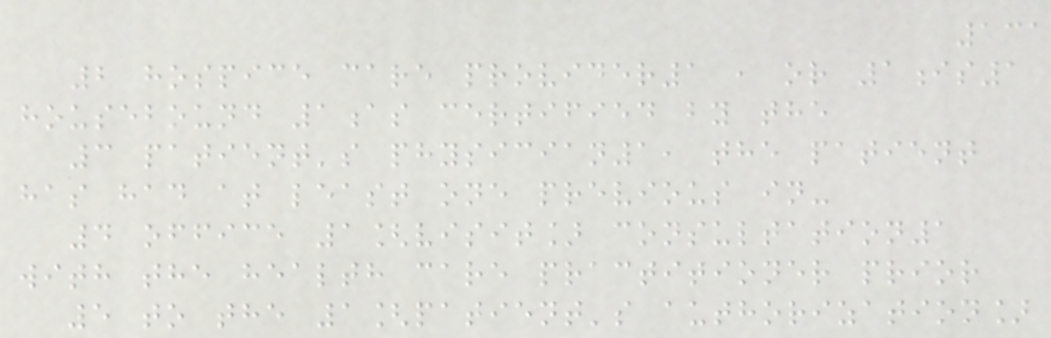131
2 hospice care provider1 , or 1is1
housebound 1as certified by the
3 patient's physician1, the patient
has had at least one previous in-
4 office 1[visit] consultation1
with the health care practitioner prior
5 to the 1[patient's authorization]
